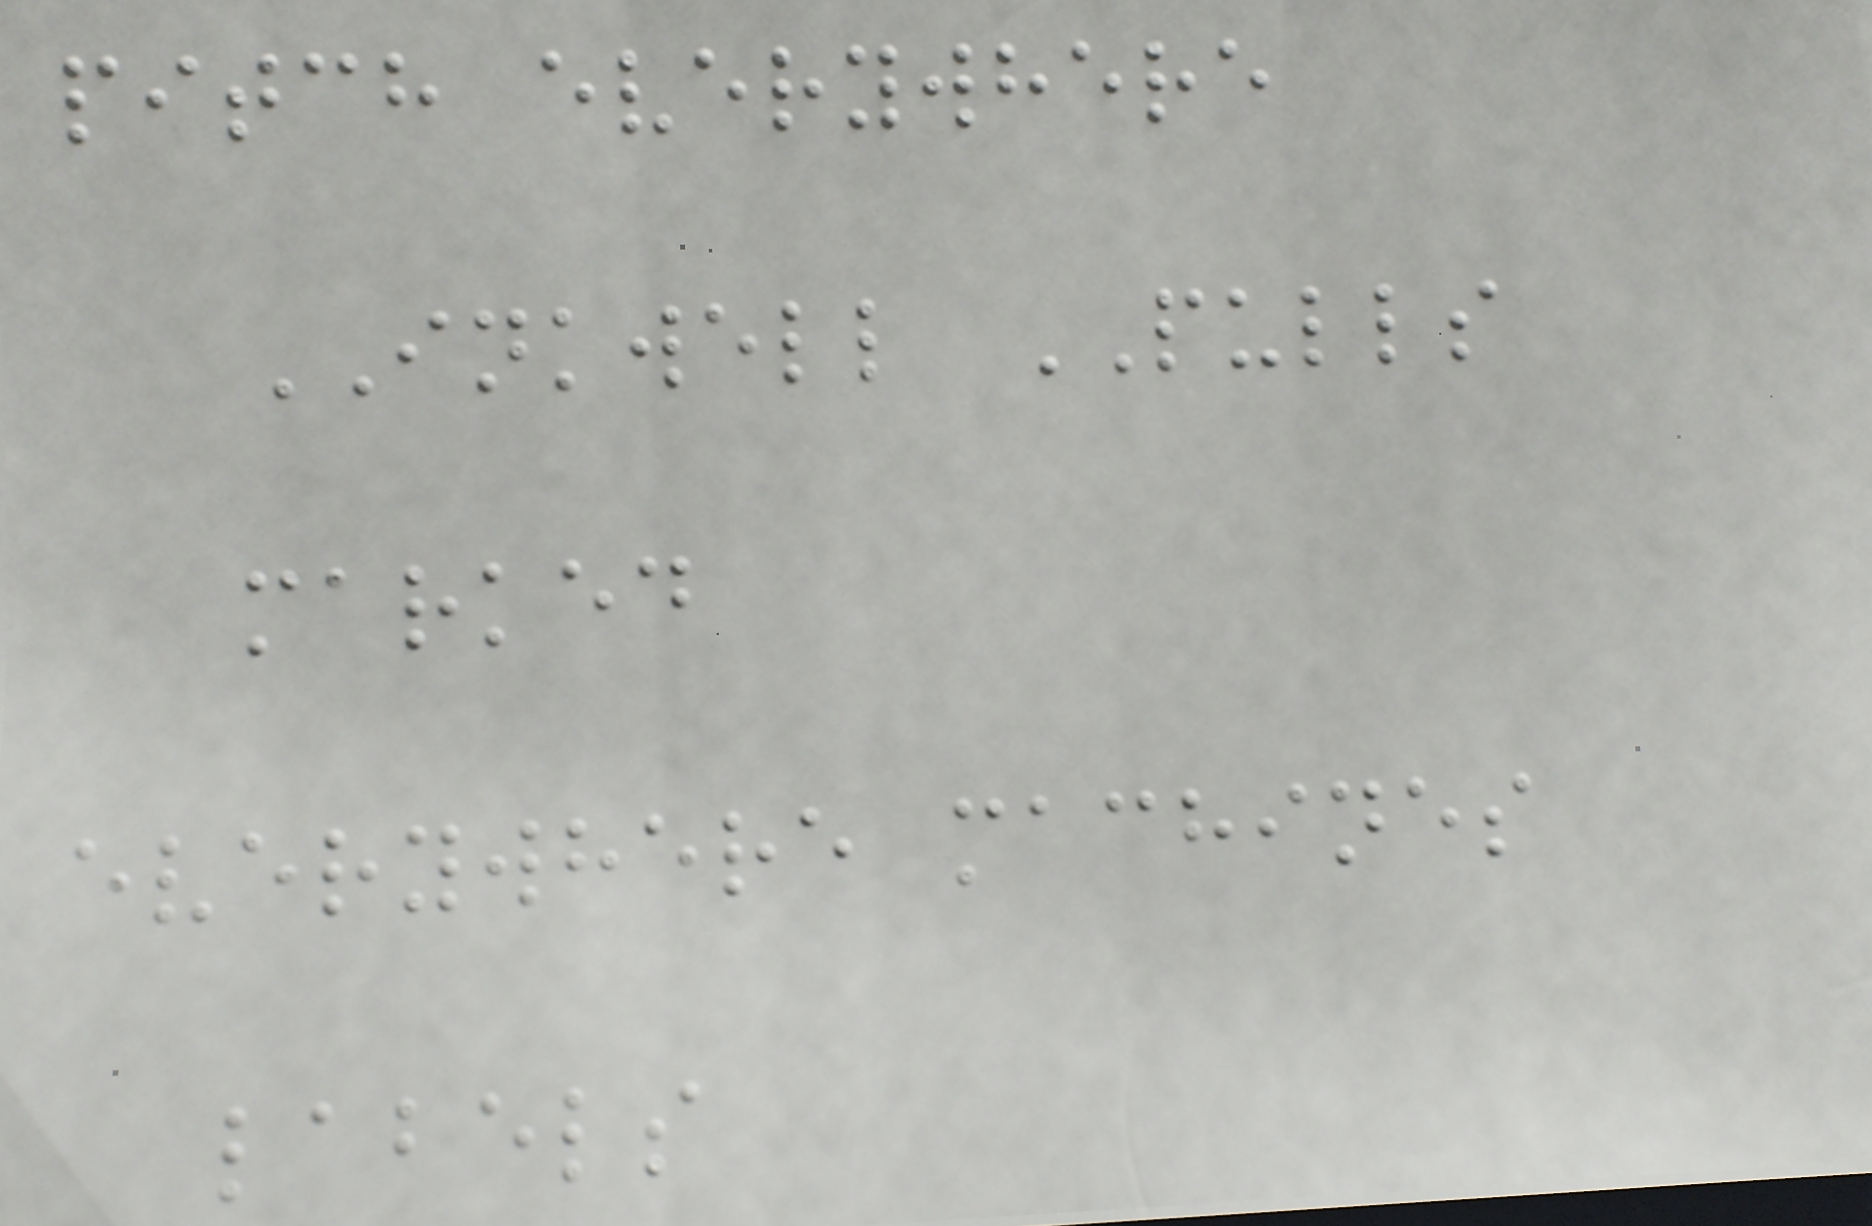pitch everywhere
INKWELL PULLS
marked
everywhere machines
labels
